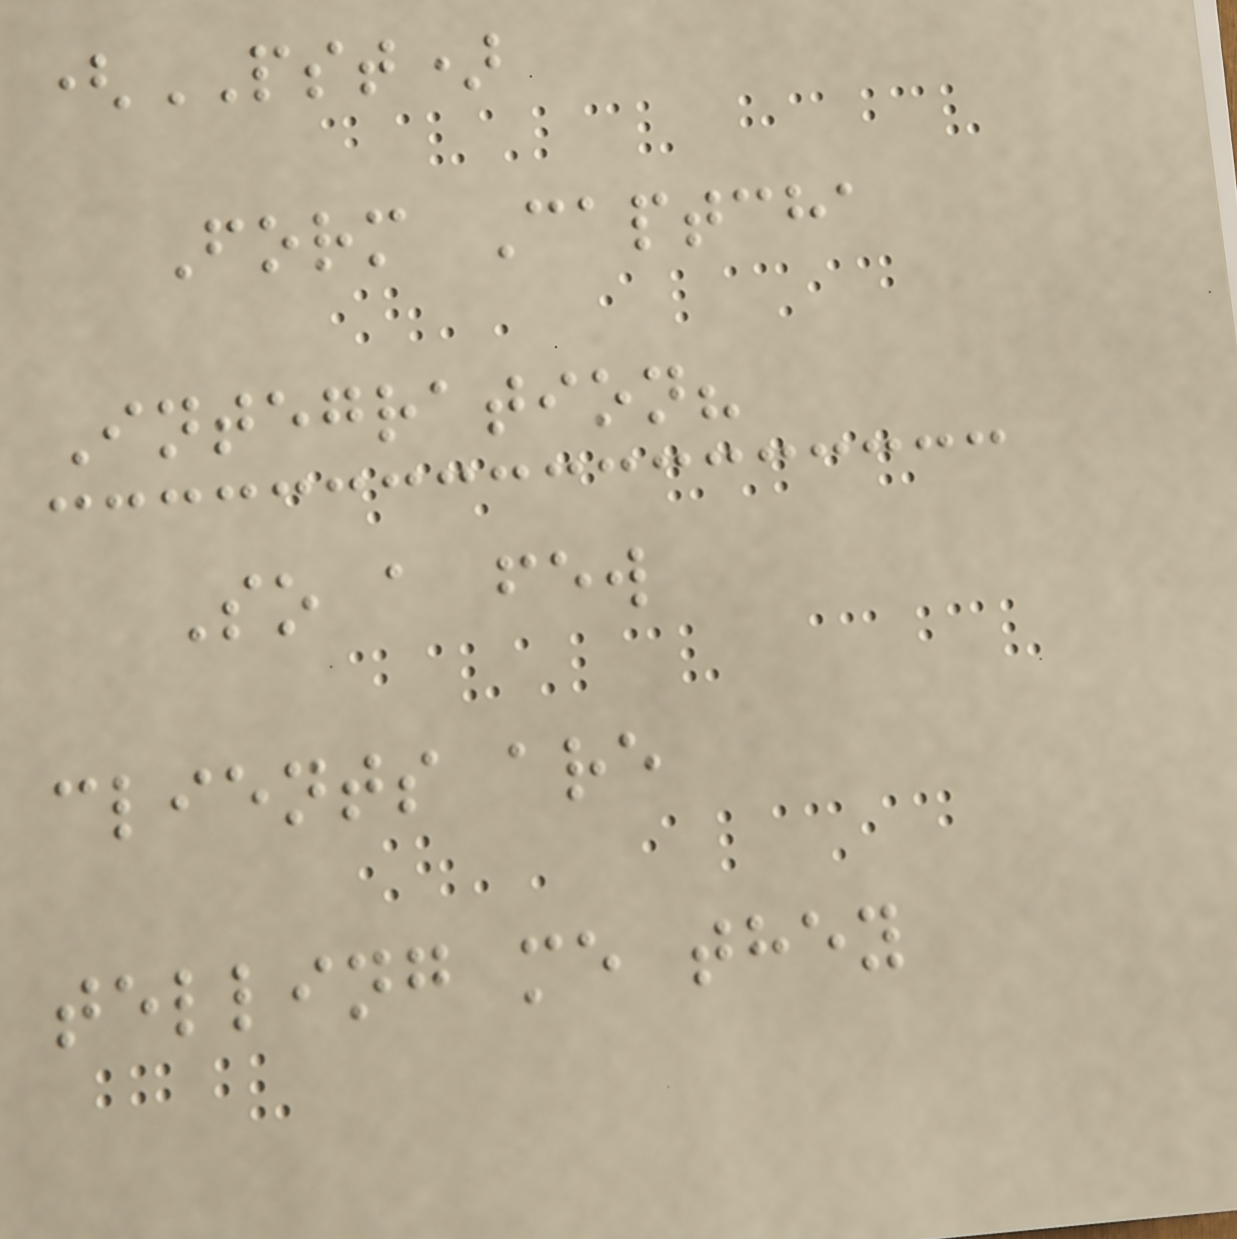(PST)
Form Captcha
Integration?
So a few
clients are
telling me they
